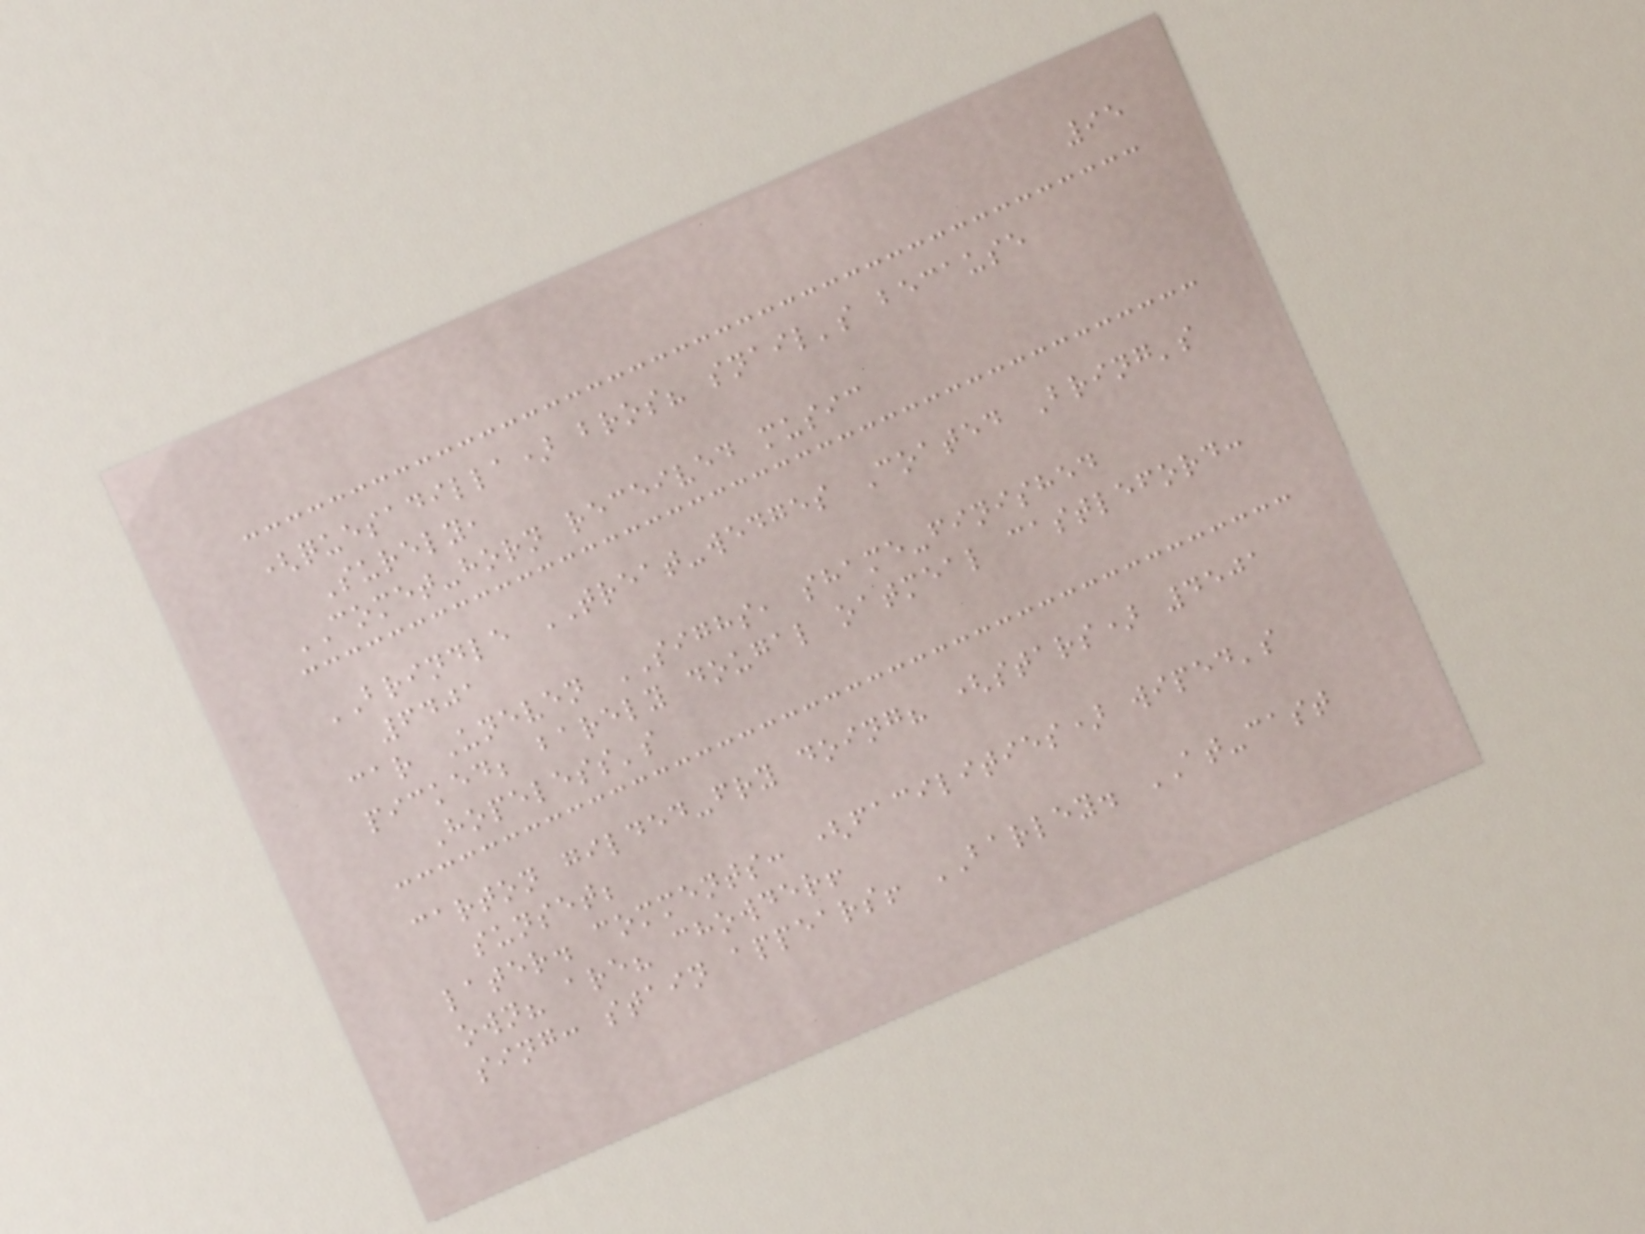95
(quesadilla) bros? snail's because
Surely,
COMET-horn received music
BRINDLE TREAT-wedges Coated Bring's
6401
car Uneven SIGHS, shame-finished
picked; barely dougal oatmeal castleford:
Hopeless's
carton gilded-fry doing? (stars) 4501
sunset;
later. comments: (facilities) wiped's
own? are? chowder!
sing: stain appears! BARLEY. AT-cast
